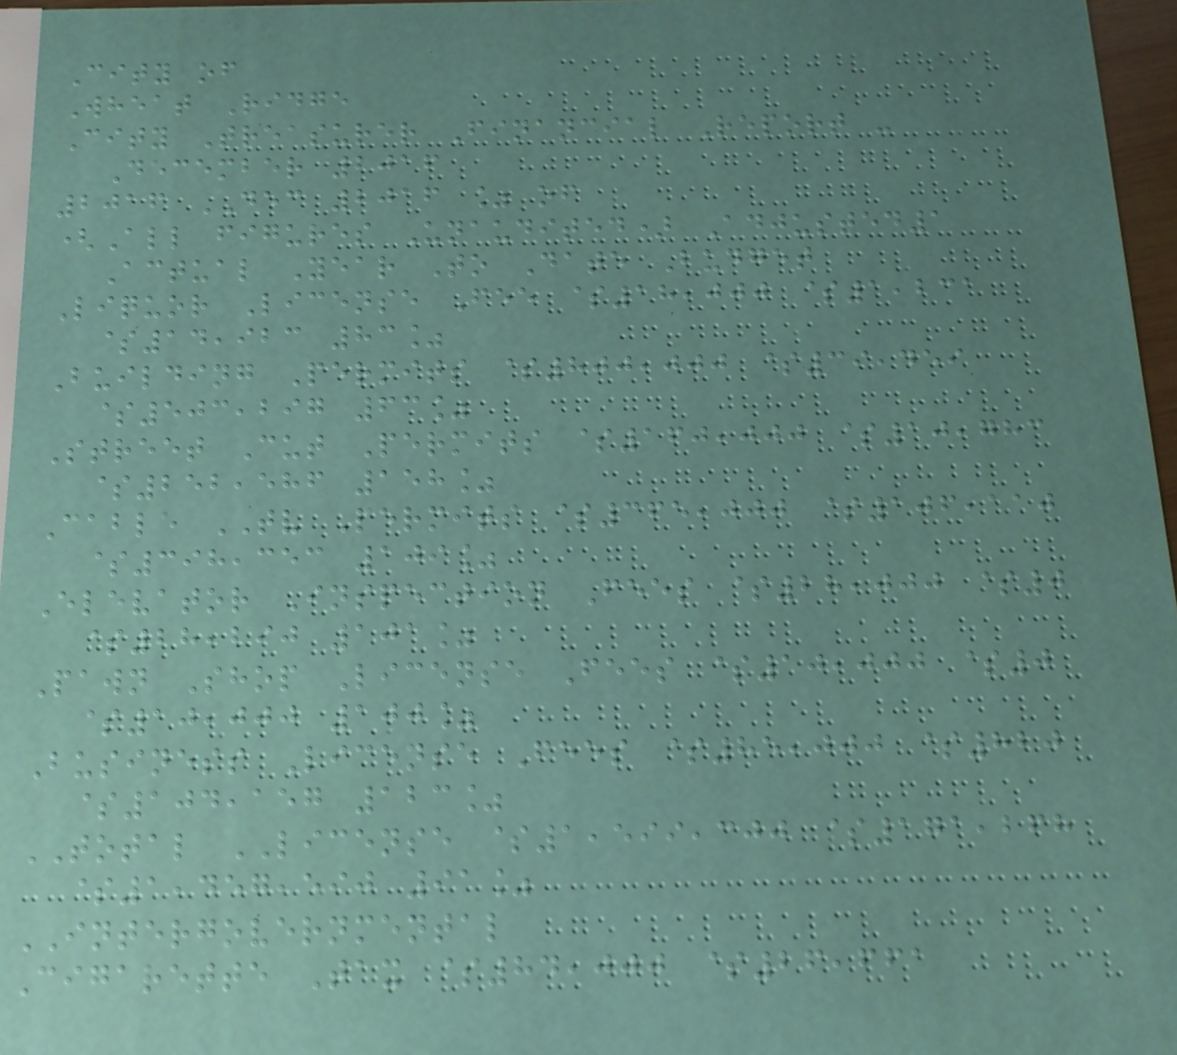City of
Wheat Ridge
City Treasurer Financial Report -
December 2016
2016 DEC 2016 % of
(All figures Unaudited) Adjusted1
Actual Year To Date Budget
Liquor License Fee $18,000 $1,231
$14,923 83%
Building Permits $800,000 $39,459
$503,297 63%
Street Cut Permits $160,000 $10,783
$252,586 158%
Cable TV Permits $365,000 $106,110
$398,353 109%
Elevator Inspection Fees $28,000 $0
$28,290 101%
Pawn Shop License Fees $10,000 $0
$10,000 100%
Business License Fees $85,000 $820
$104,157 123%
TOTAL LICENSE $1,599,300 $171,268
$1,457,590 91%
INTERGOVERNMENTAL
Cigarette Tax $84,000 $26,661
